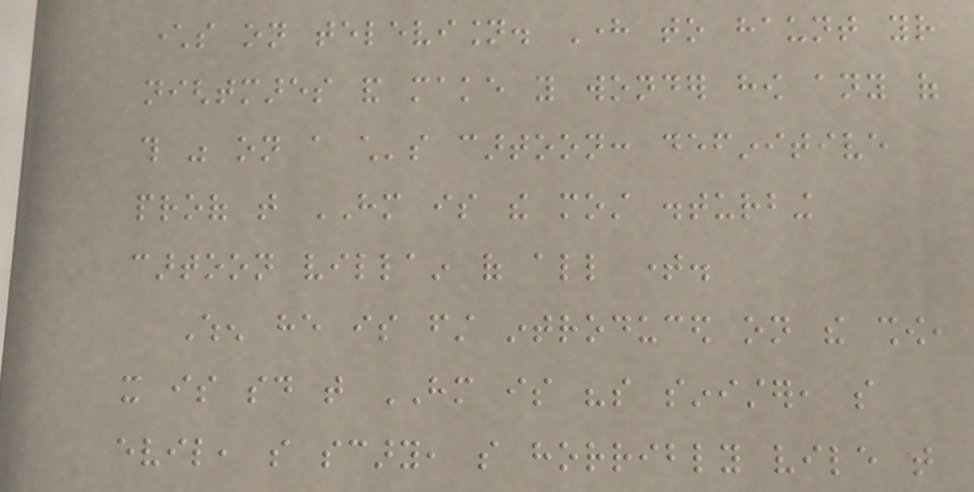characters on television. Here to haunt your
nightmares and make you wonder how any of
this was on a child's cartoon: definitive
proof that HIM is the most disturbing
cartoon villain of all time.
When he is first introduced on the show,
it is said that HIM is "so sinister, so
evil, so scary, so horribly vile that
